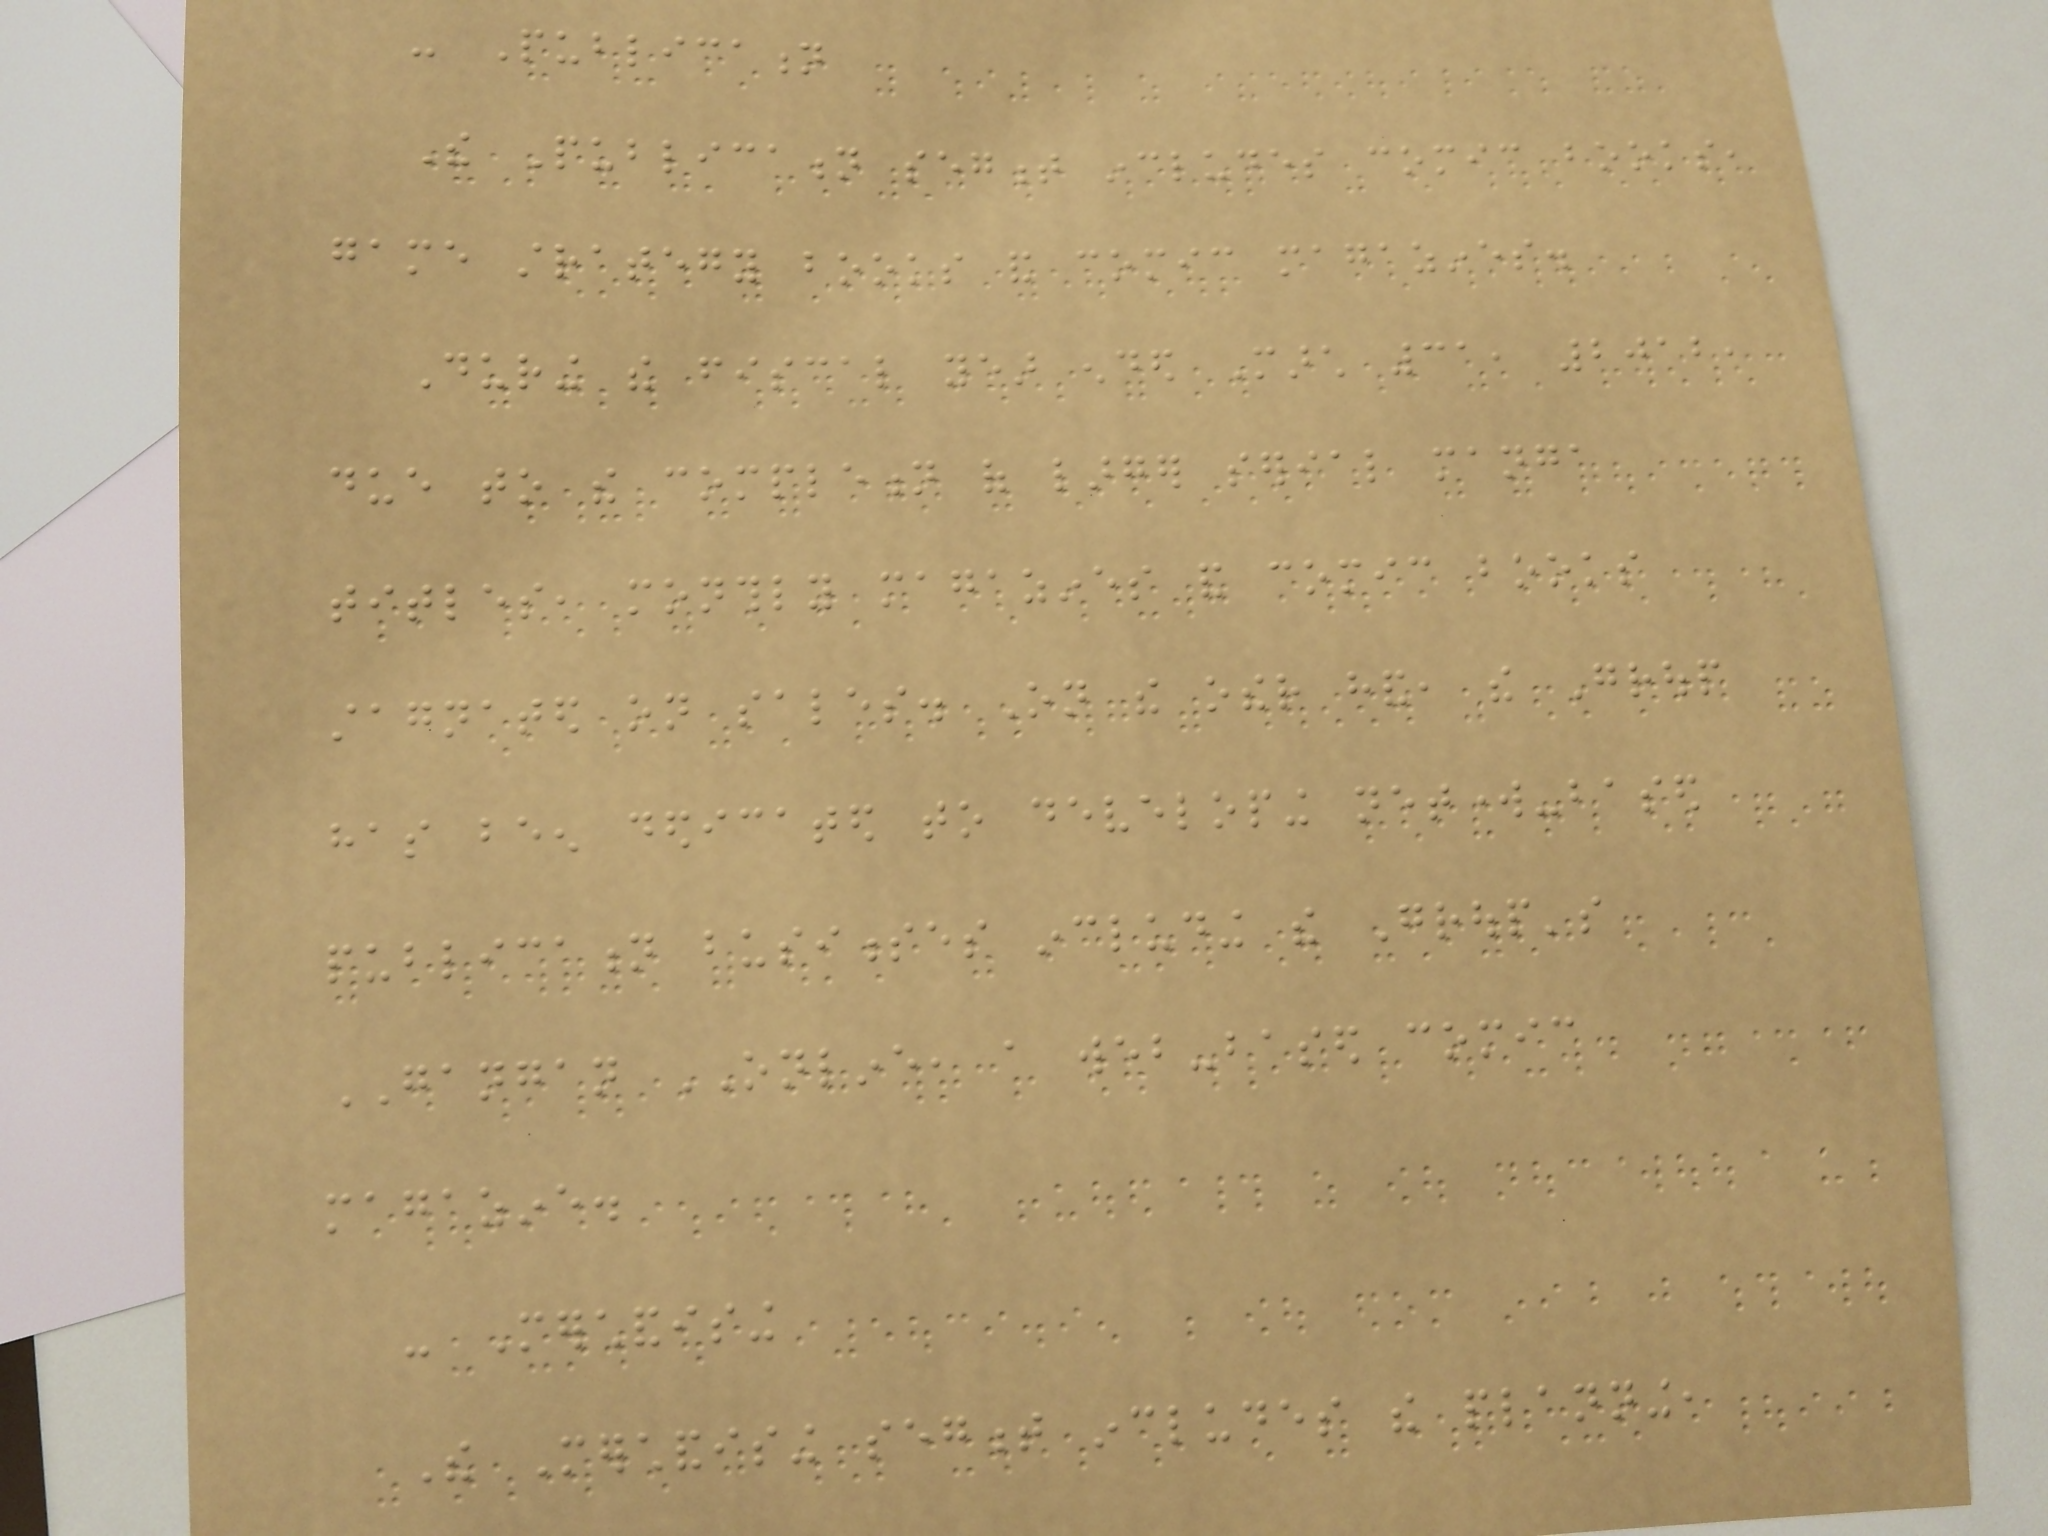- Publication
The Publication segment includes comic books,
game strategy books and comic magazines.
During the fiscal year ended March 31, 2012,
due to the completion of larger serial manga
titles, monthly magazines and comic books
stagnated on sales. On the other hand, the Group
has been dedicated to developing network-based
publication businesses including the Group's
GANGAN ONLINE, a web-based comic
magazine.
- Merchandising
The Merchandising segment includes the planning,
